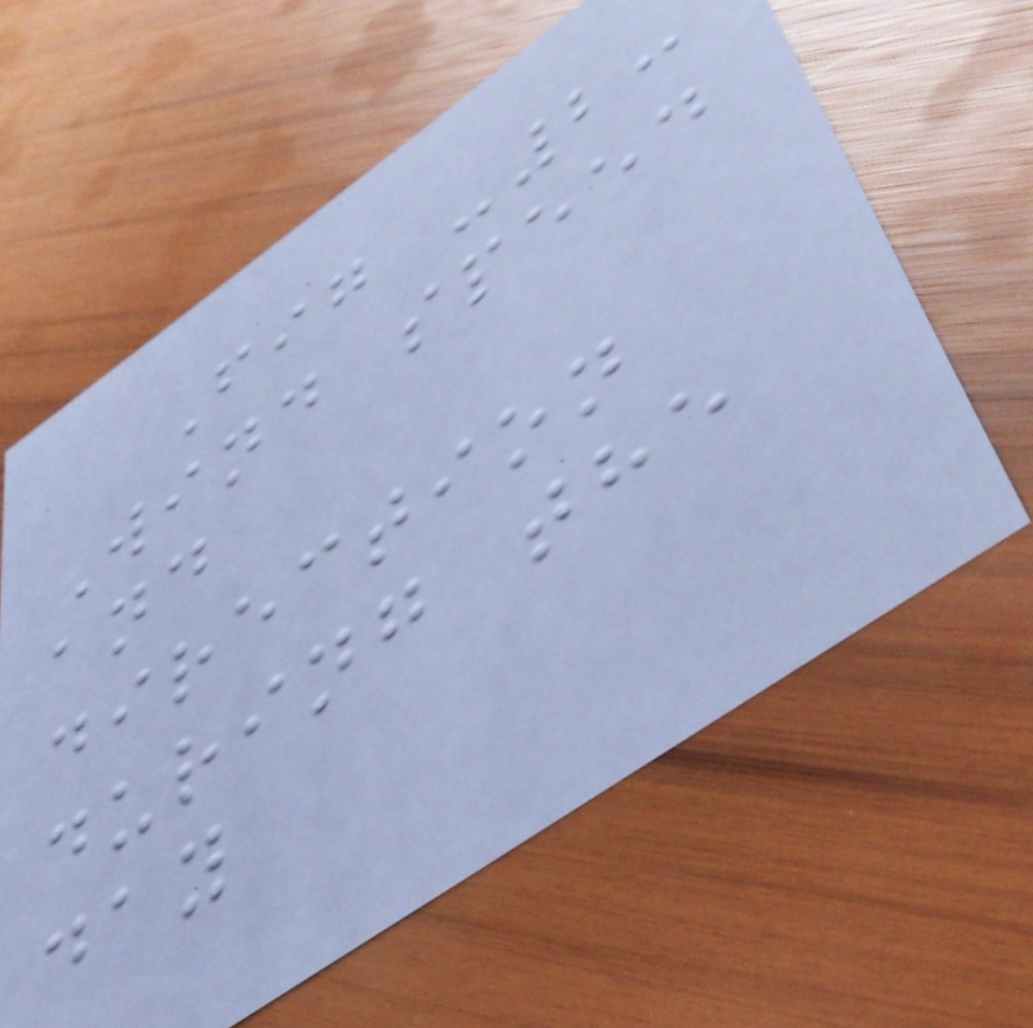Fig -2:
Wind speed
and
direction
during the
day
